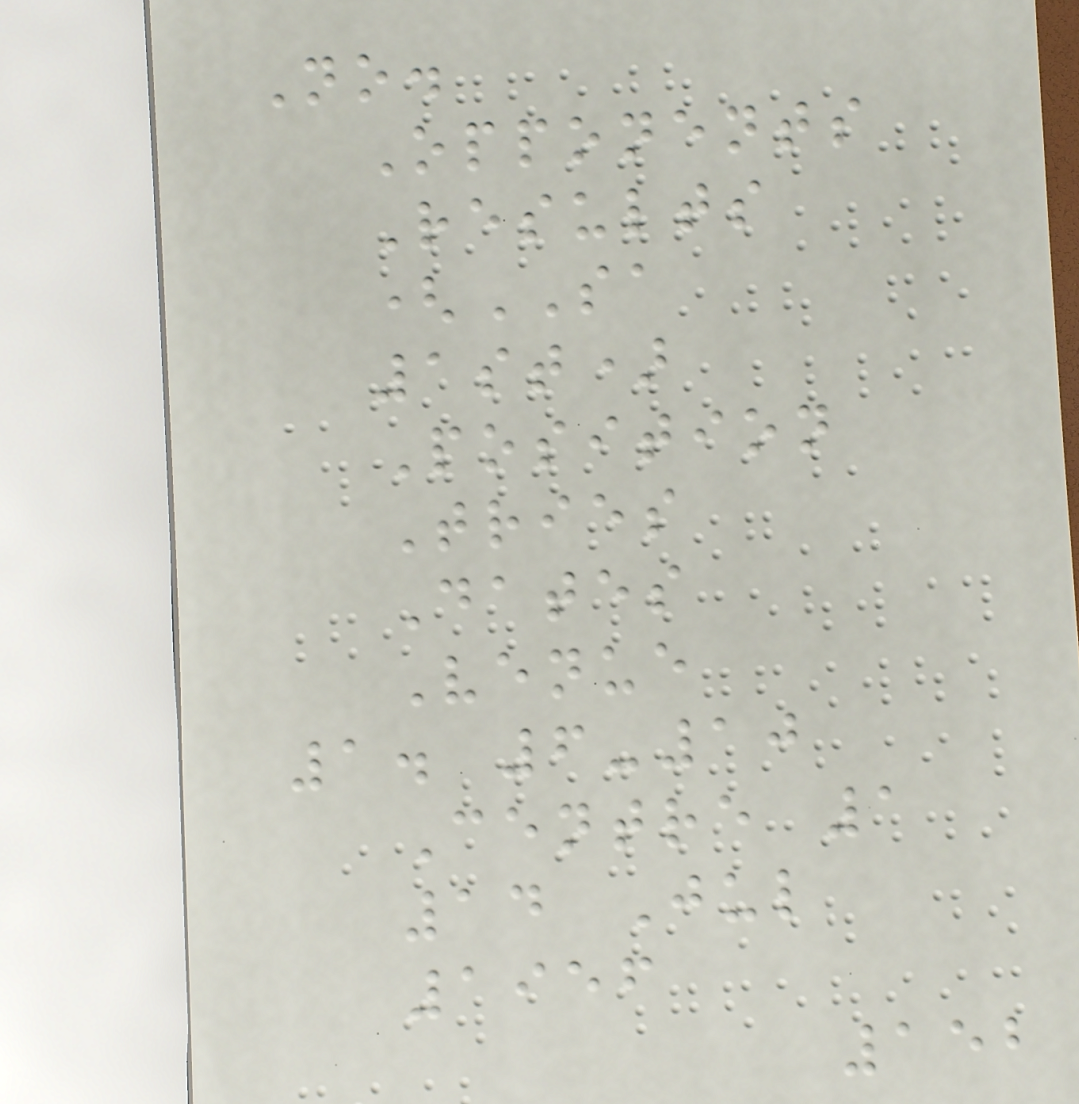No.
Opponents
Results
(SA
1st)
Position
Tries
Dates
Venue
1. 6-10
Centre 1
14 Jul
1956
152
